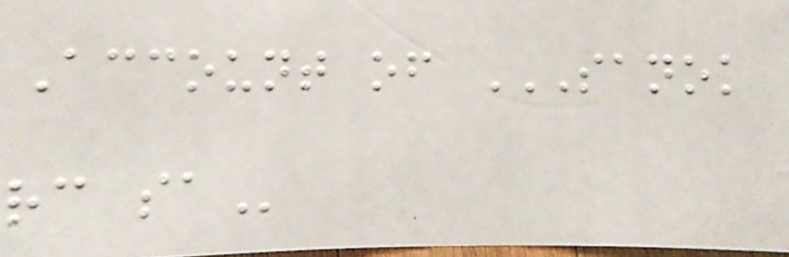Account of SANOK
RC SA
